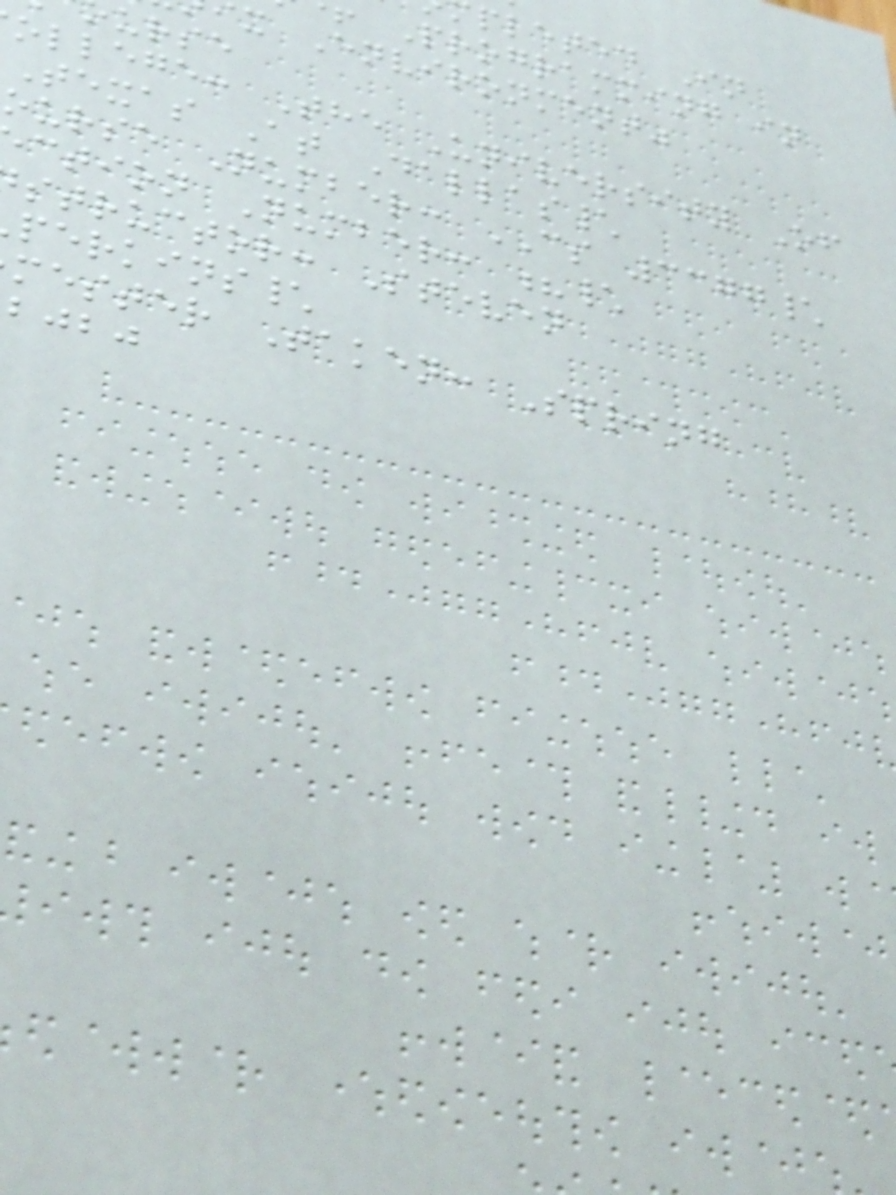pleted In
Programming in
x Environment"
urse
ollege: The University Of
Texas At Dallas\
ourse Number: CS 3377\
ction Number: ?\
structor: Steven
perkins\
mester Taken: Spring
bjbj
